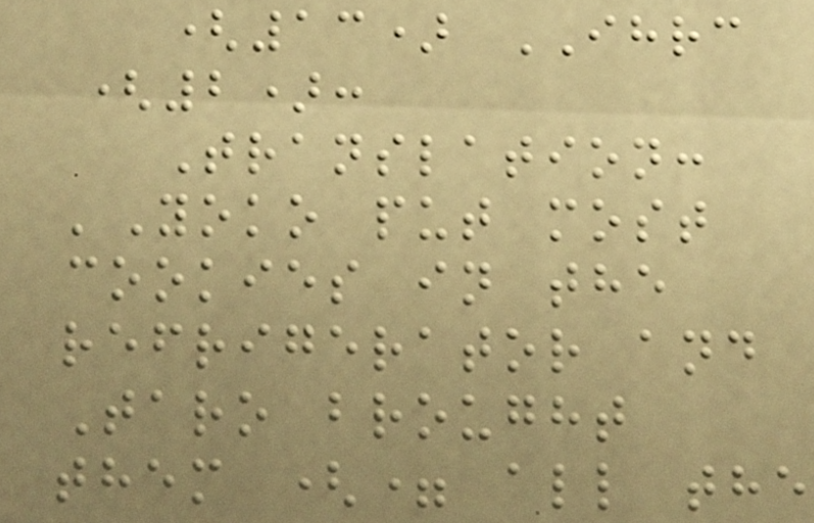(13) IHRC
(2):
Translation:
'Yoko put most
cookies in the
refrigerator and
Taro brought
them (= all the
